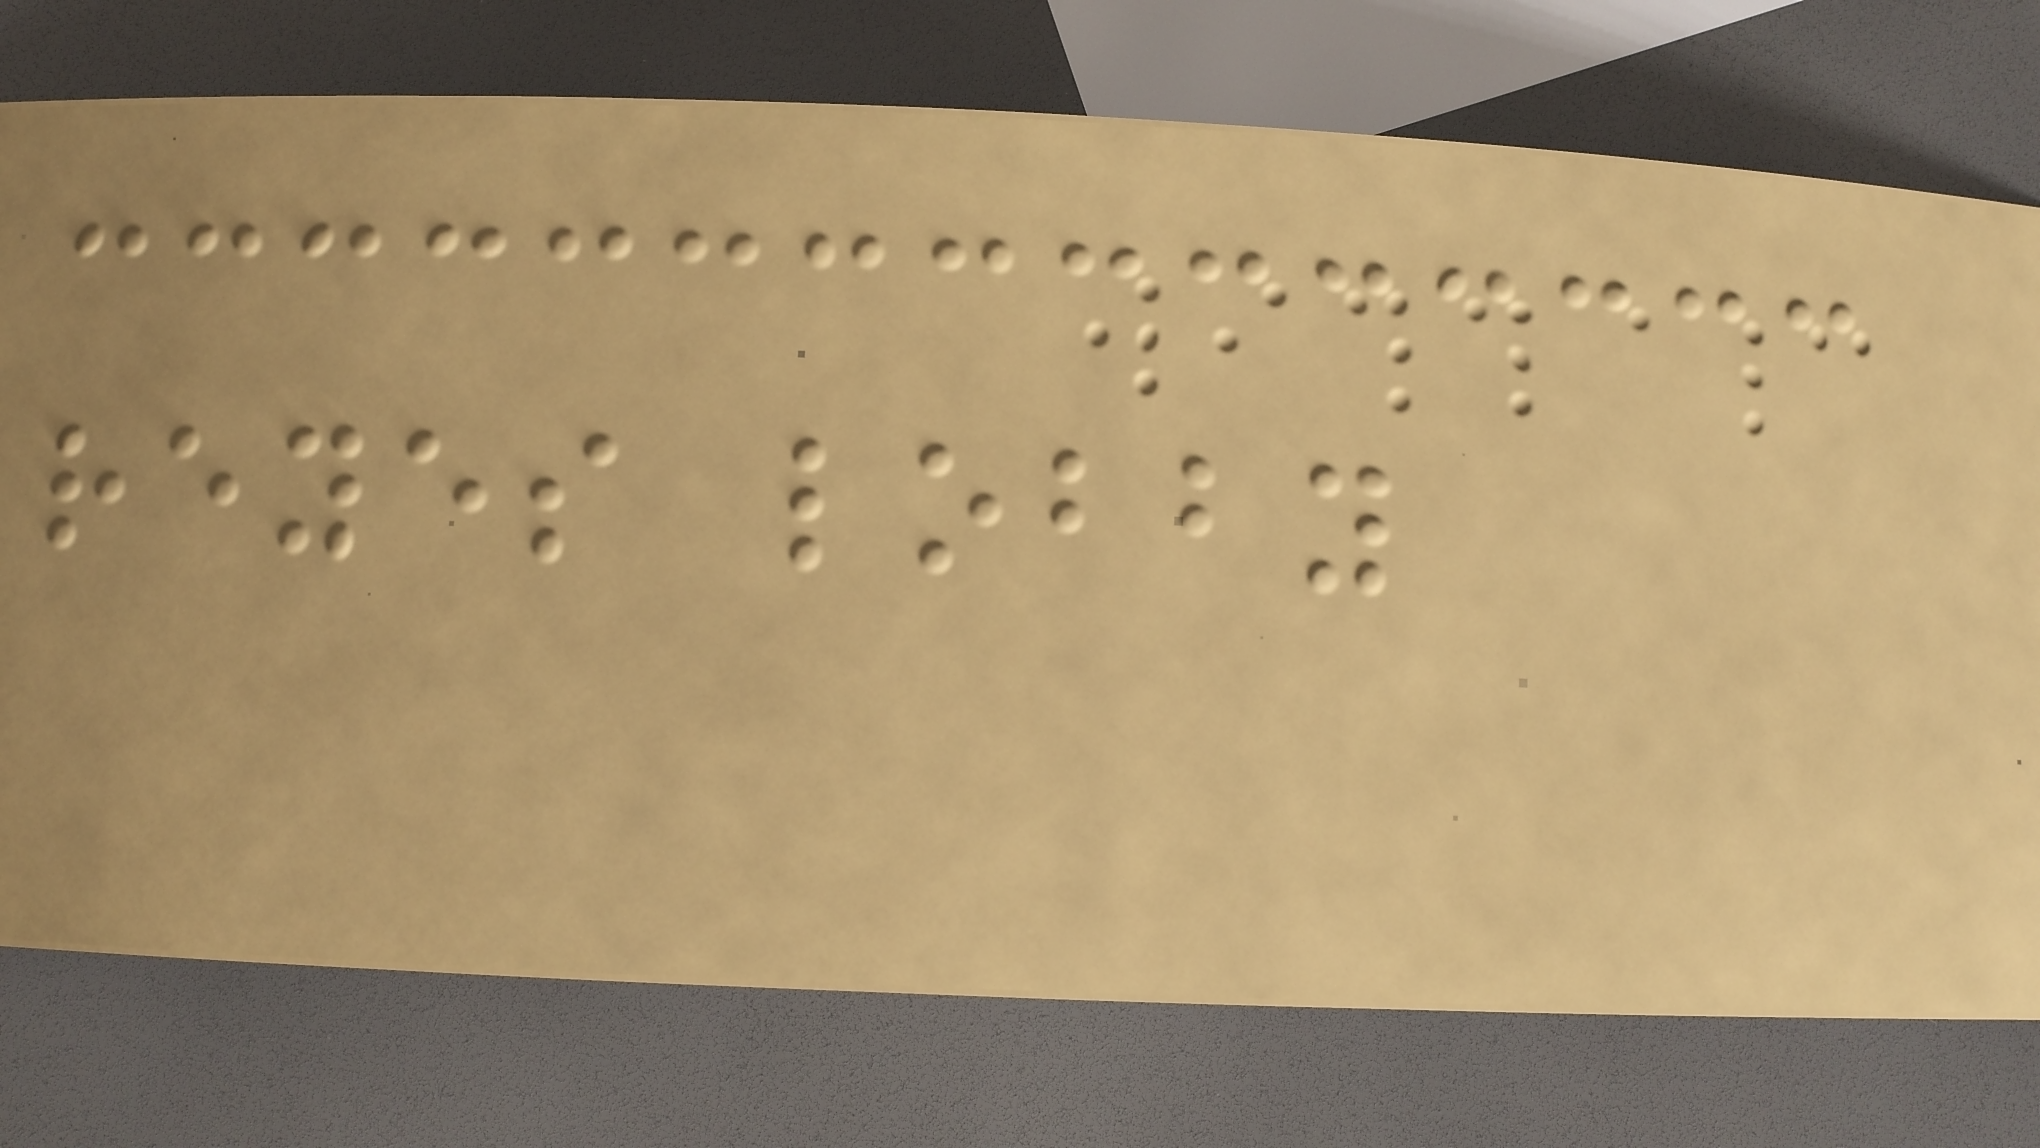reyes lobby
